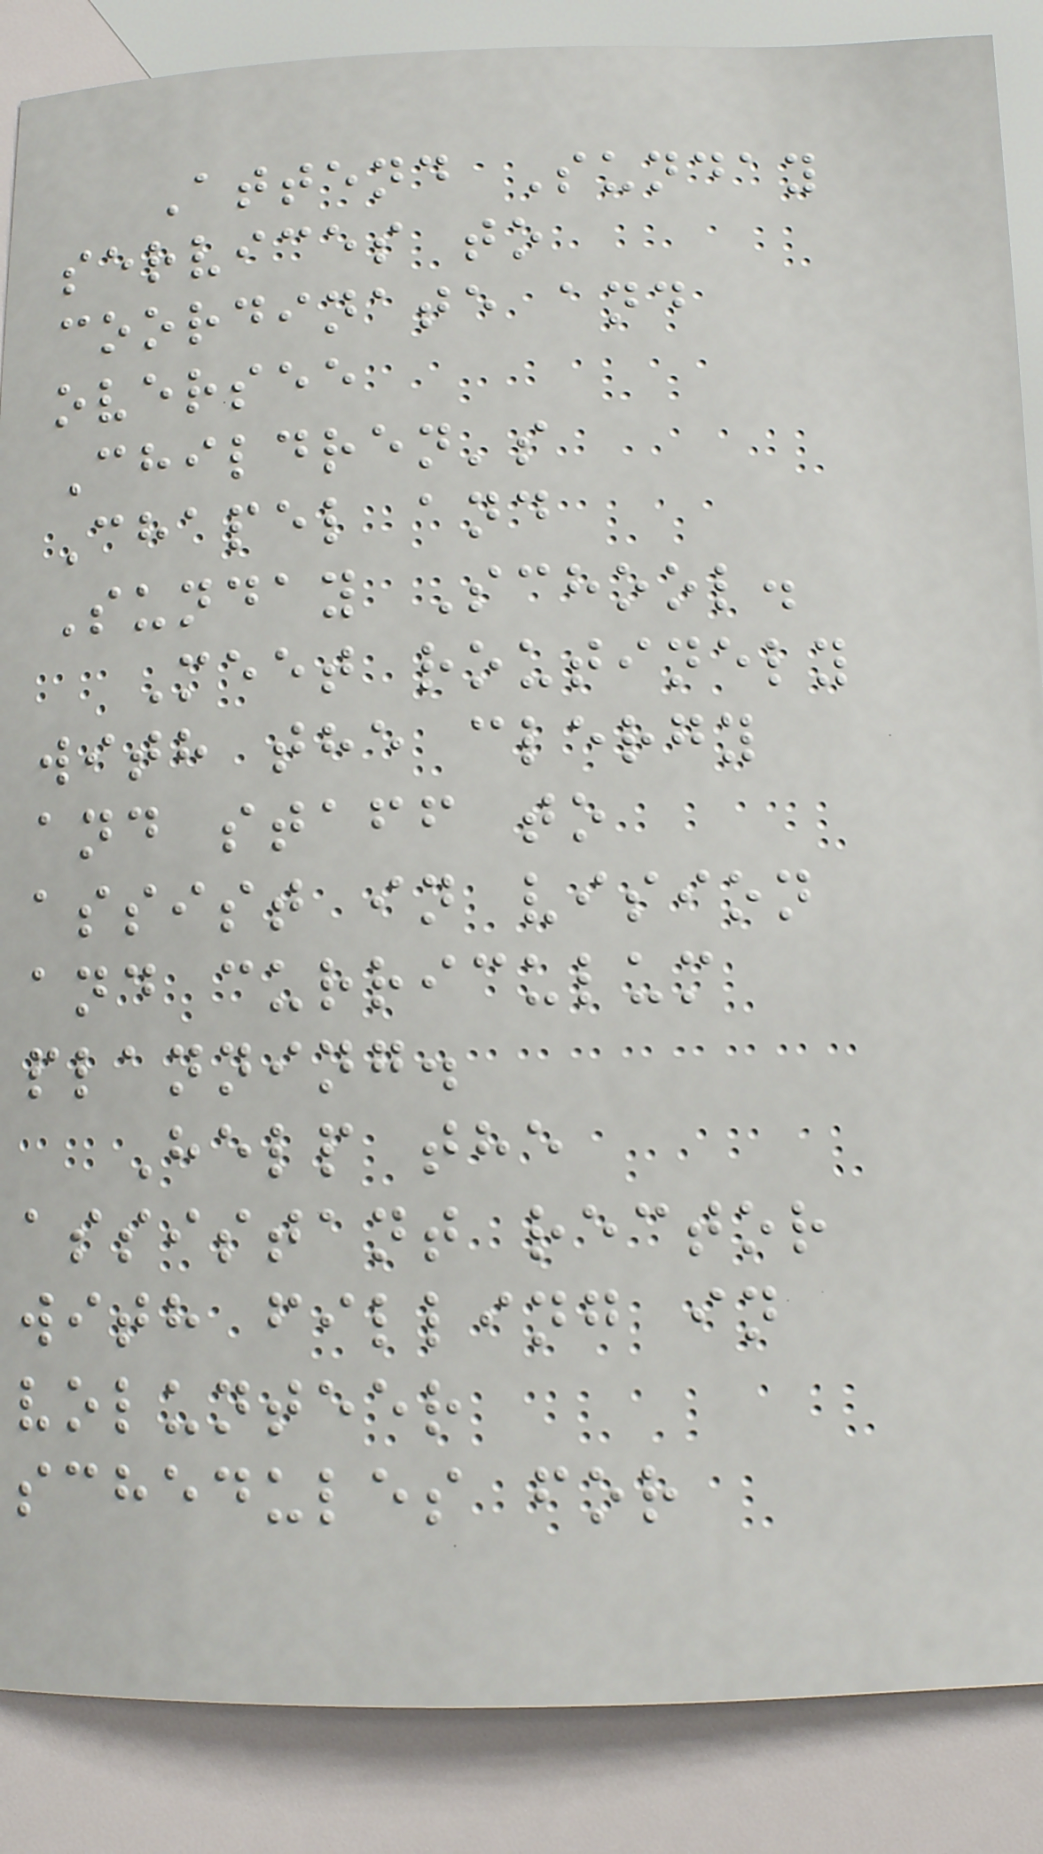Attend Sunday
services to
coordinate and
oversee
Children's
Chapel and
Sunday School.
Meet routinely
with the clergy
and staff to
assist in vision
and curriculum
planning.
Help the
assistant rector
with filling in
volunteer
schedules for
